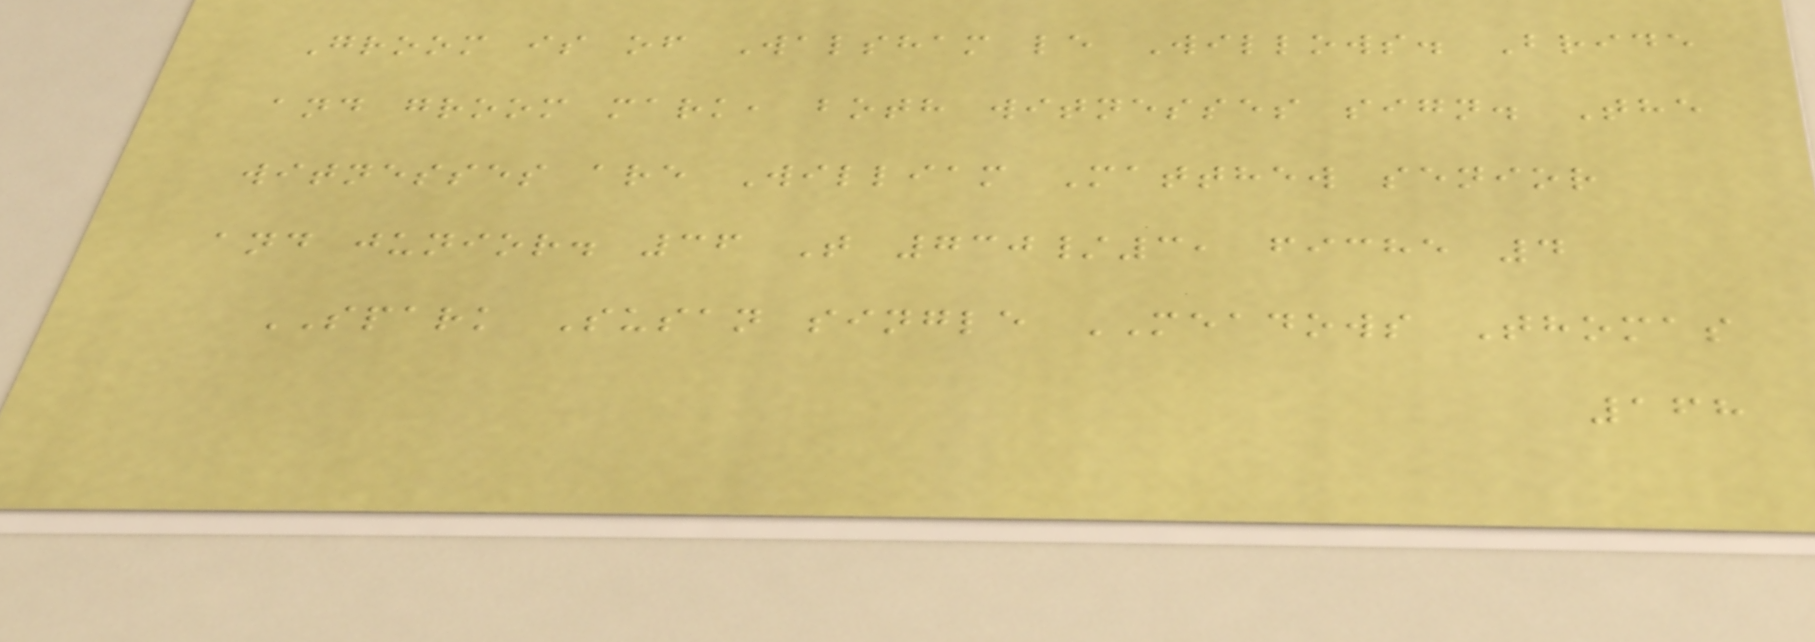Groom is of Walsham le Willows. Bride
and groom mark, both witnesses sign. The
witnesses are William Matthew senior
and junior. 36 T 730/3, fiche 4
SPARK Susan single MEADOWS Thomas
168
